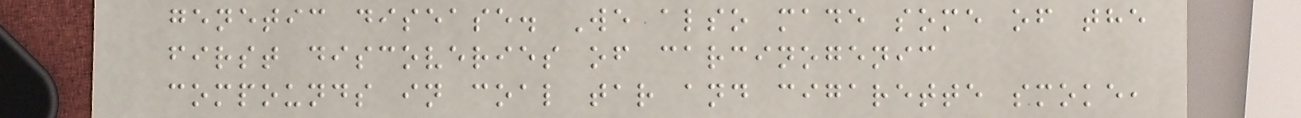genetic disease. We also made some of the
first discoveries of carcinogenic
compounds in coal tar and cigarette smoke,
